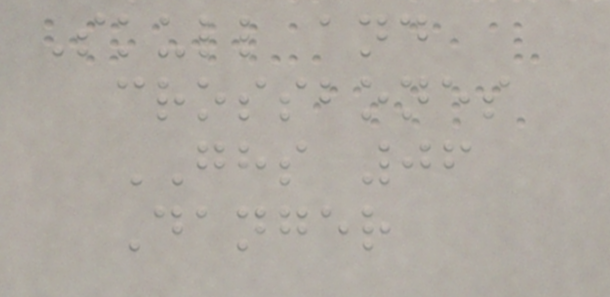Skull and
crossbones
GHS 06
Danger
